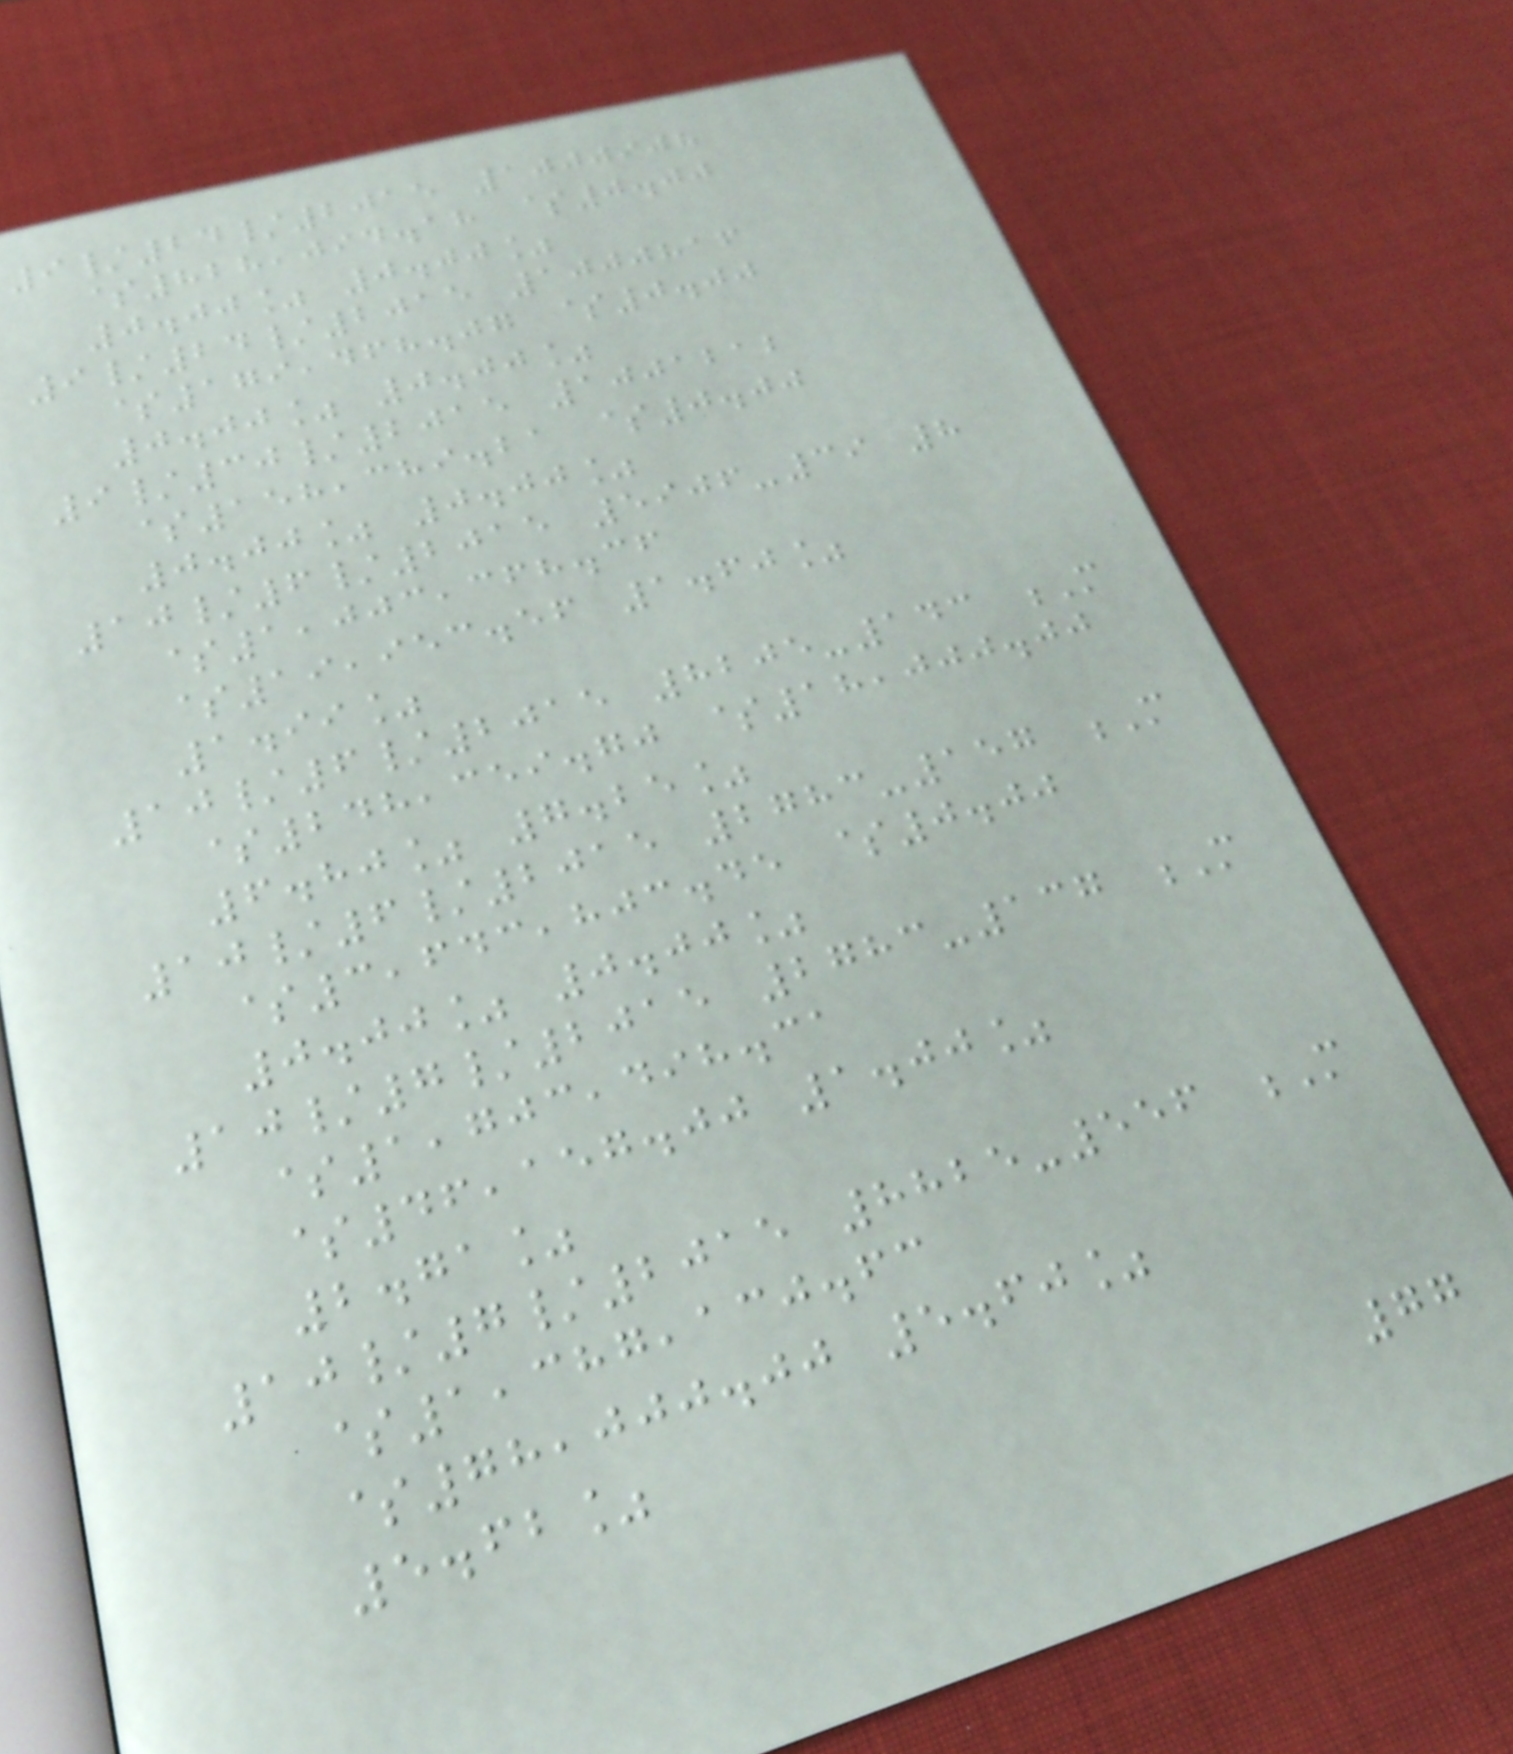9/24/2015 1000908
$828,094.18 $0.00
0.00% 0.00%
9/24/2015 1000816
$179,468.07 $0.00
0.00% 0.00%
9/30/2015 1001212
$158,389.21 $0.00
0.00% 0.00%
10/6/2015 5906-39 8
$1,003,368.36
$19,953.56 1.60%
1.99%
10/6/2015 8205-143 M
$248,359.70 $18,000.00
6.80% 7.25%
10/6/2015 2783-157 M
$3,643,803.45 $0.00
0.00% 0.00%
10/7/2015 2783-137 M
$1,703,498.31
$46,157.00 1.00%
2.71%
10/7/2015 8825-556 M
$1,387,130.63
$78,000.00 5.60%
5.62%
77
